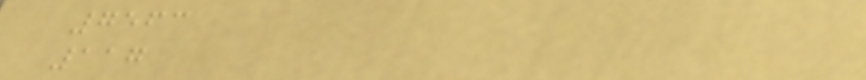7563
117
